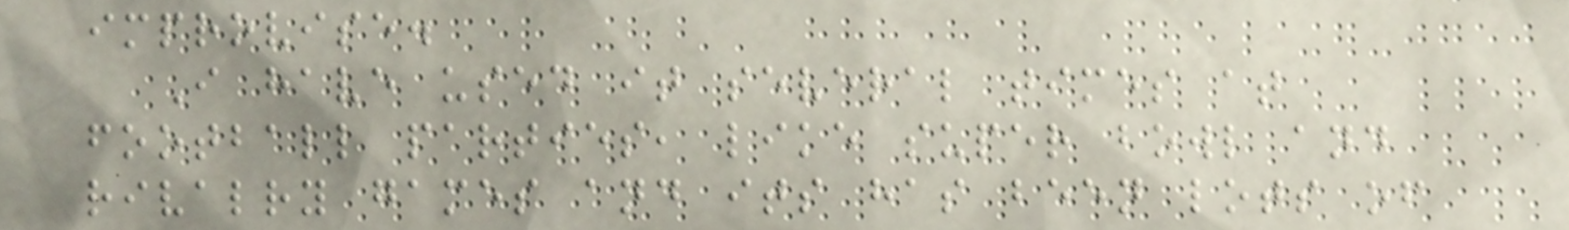improvise.
I have used it several times at
football parties, like super bowl and
rivalry games and its has been lots of
